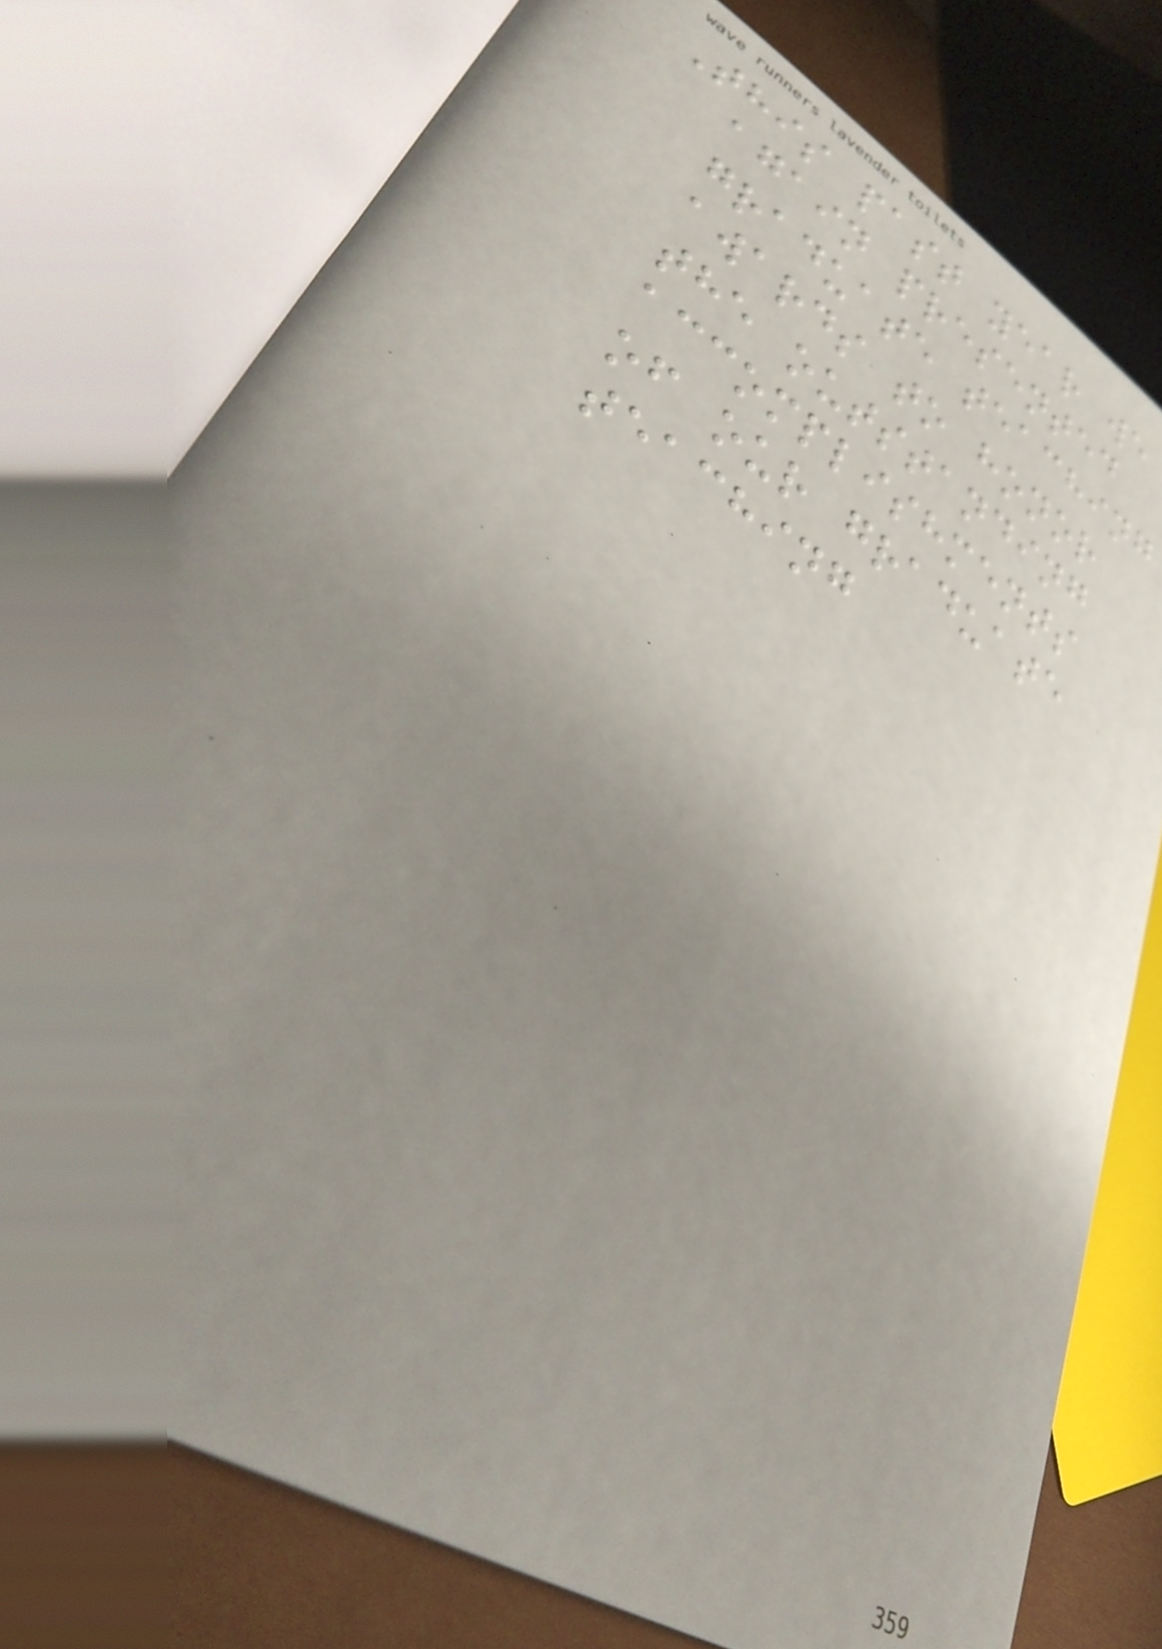This past year we
again presented
graduate teaching
awards to honor
the outstanding
accomplishments
of our graduate
teaching
